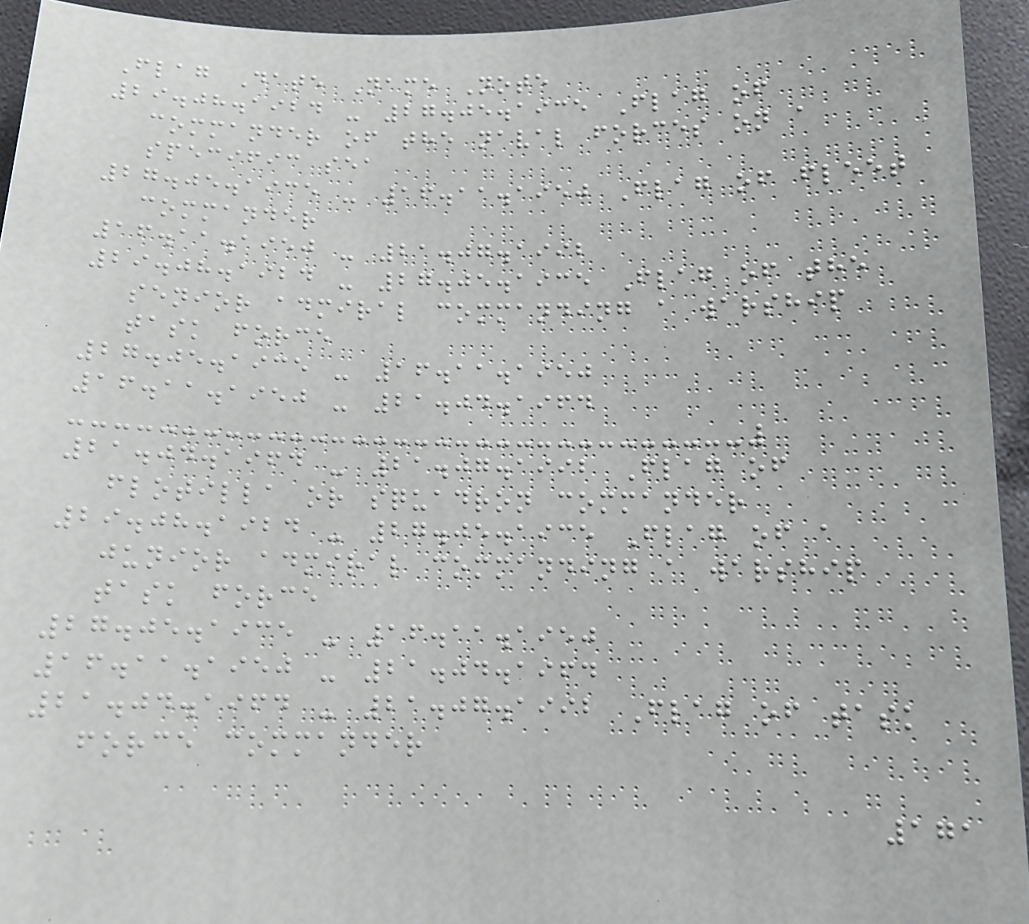Flag Date Name Note
29.08.1924 - 27.05.1935 Flag of
commander of the naval forces on a
specific sea
27.05.1935 - 16.11.1950 Flag of fleet
commander
16.11.1950 - 21.07.1992
29.08.1924 - 27.05.1935 Flag of the
senior admiral commanding a warship
task force
27.05.1935 - 16.11.1950
16.11.1950 - 21.04.1964
21.04.1964 - 21.07.1992 Flag of
flotilla or squadron commander
29.08.1924 - 27.05.1935 Flag of a
junior admiral commanding a warship
task force
27.05.1935 - 16.11.1950
16.11.1950 - 21.04.1964
21.04.1964 - 21.07.1992 Flag of task
force commander
171
